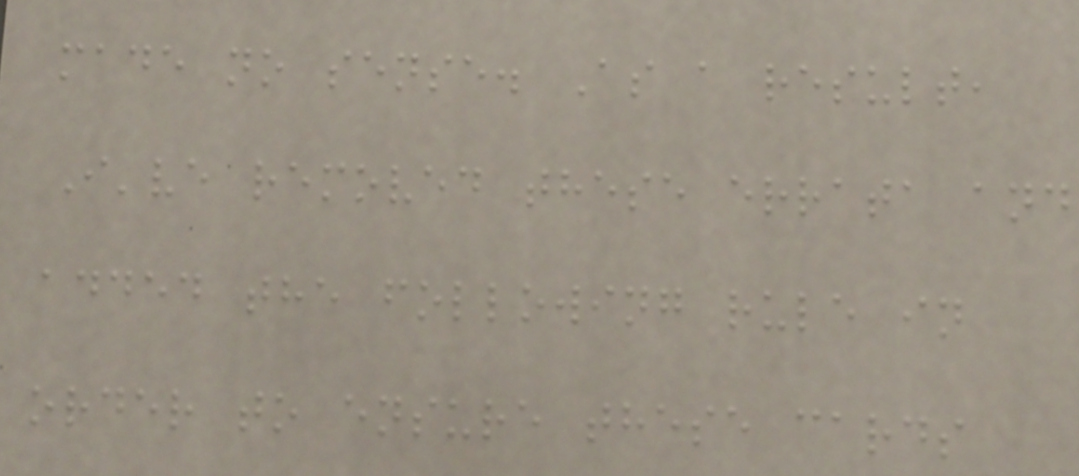made no sense. As a result,
I've removed these errata and
added the following rule in
order to ensure these cards
